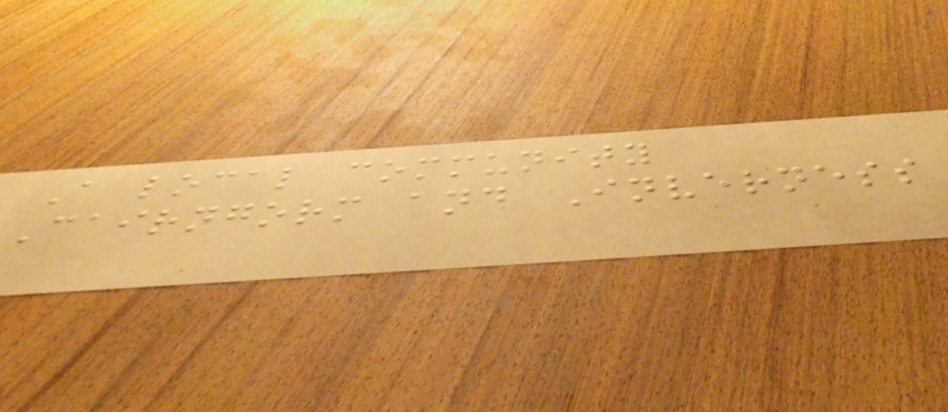A local community
Cairngorm and Inverness
